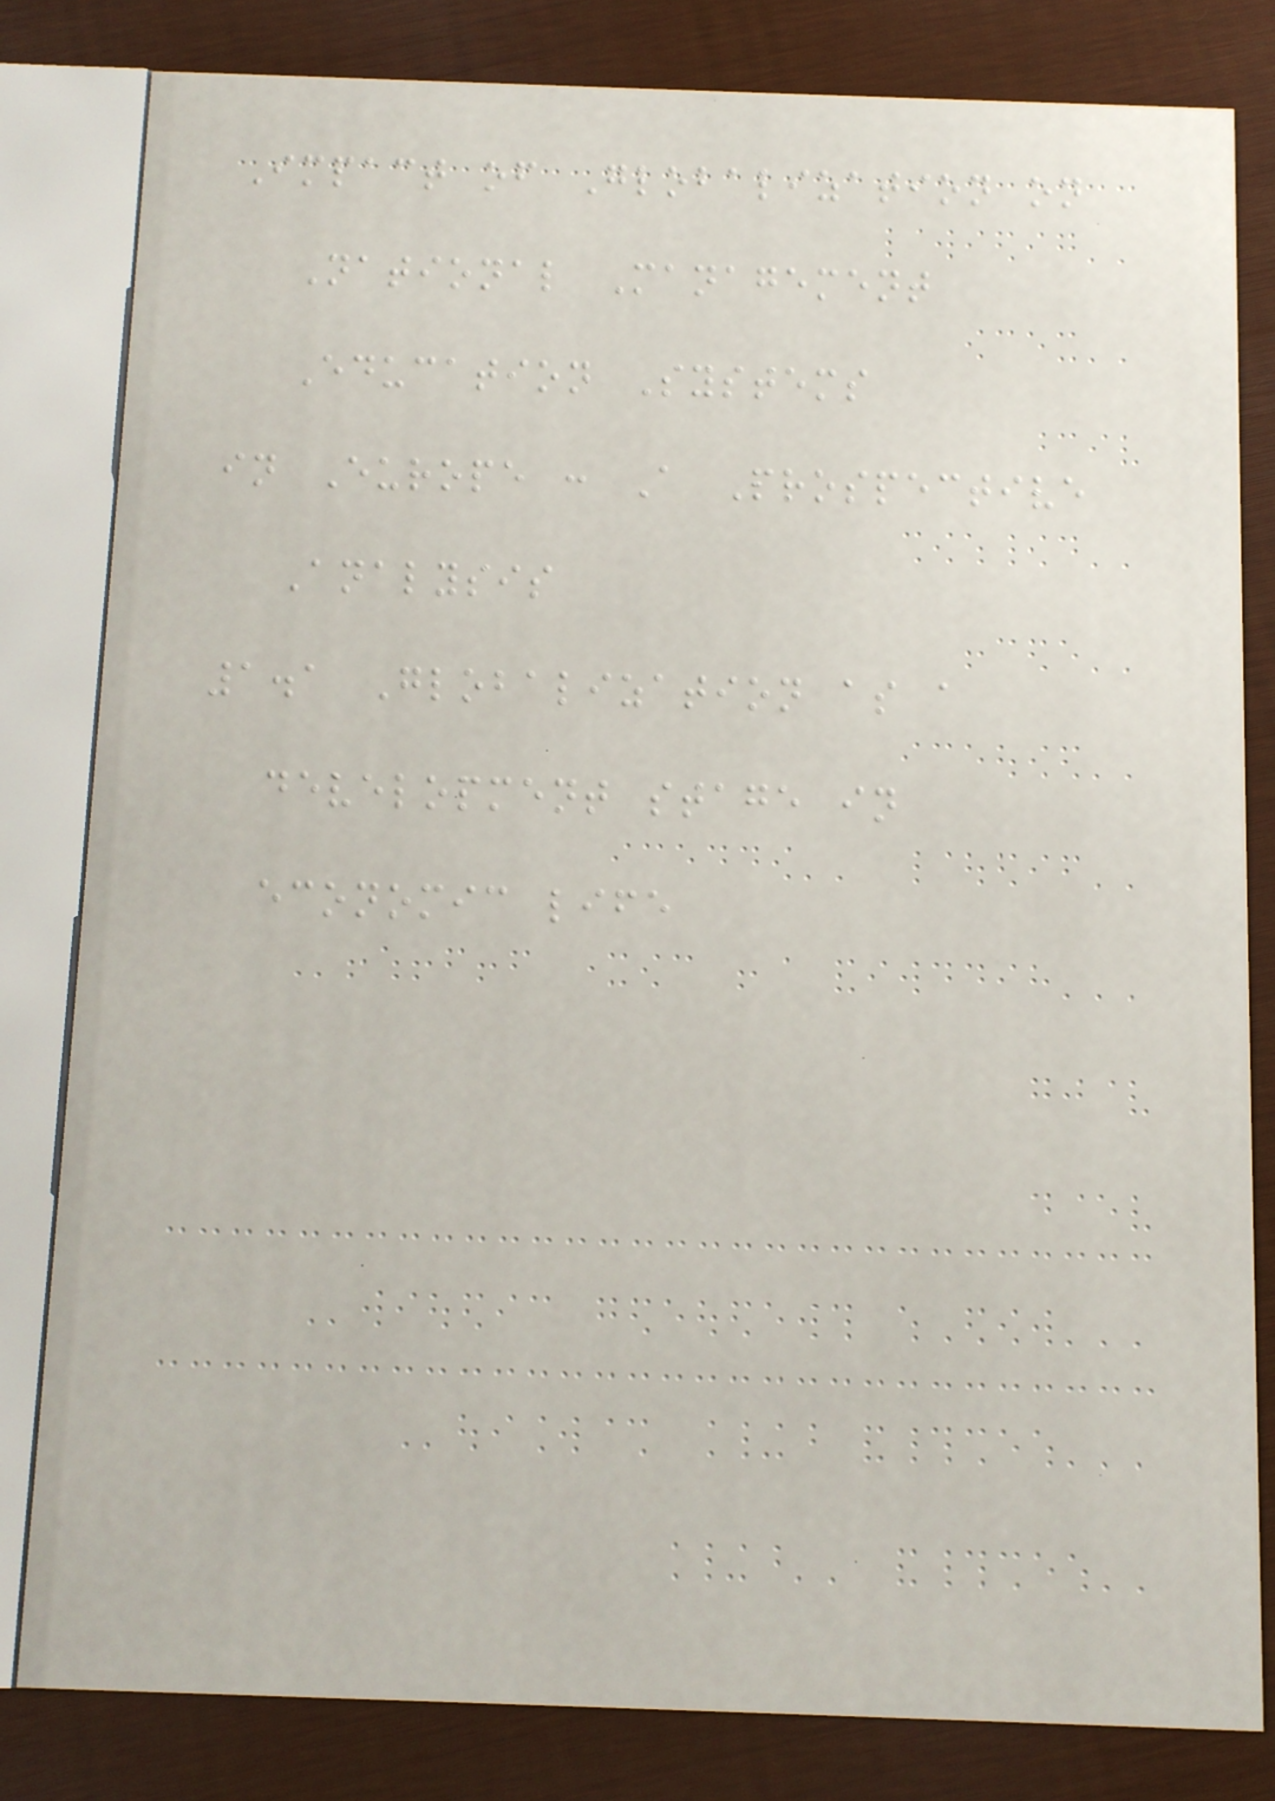Impact of Globalization on
National Management
Education Systems
in Europe : A Prospective
Analysis
1.1 Globalization as a
development stage in
economic life
